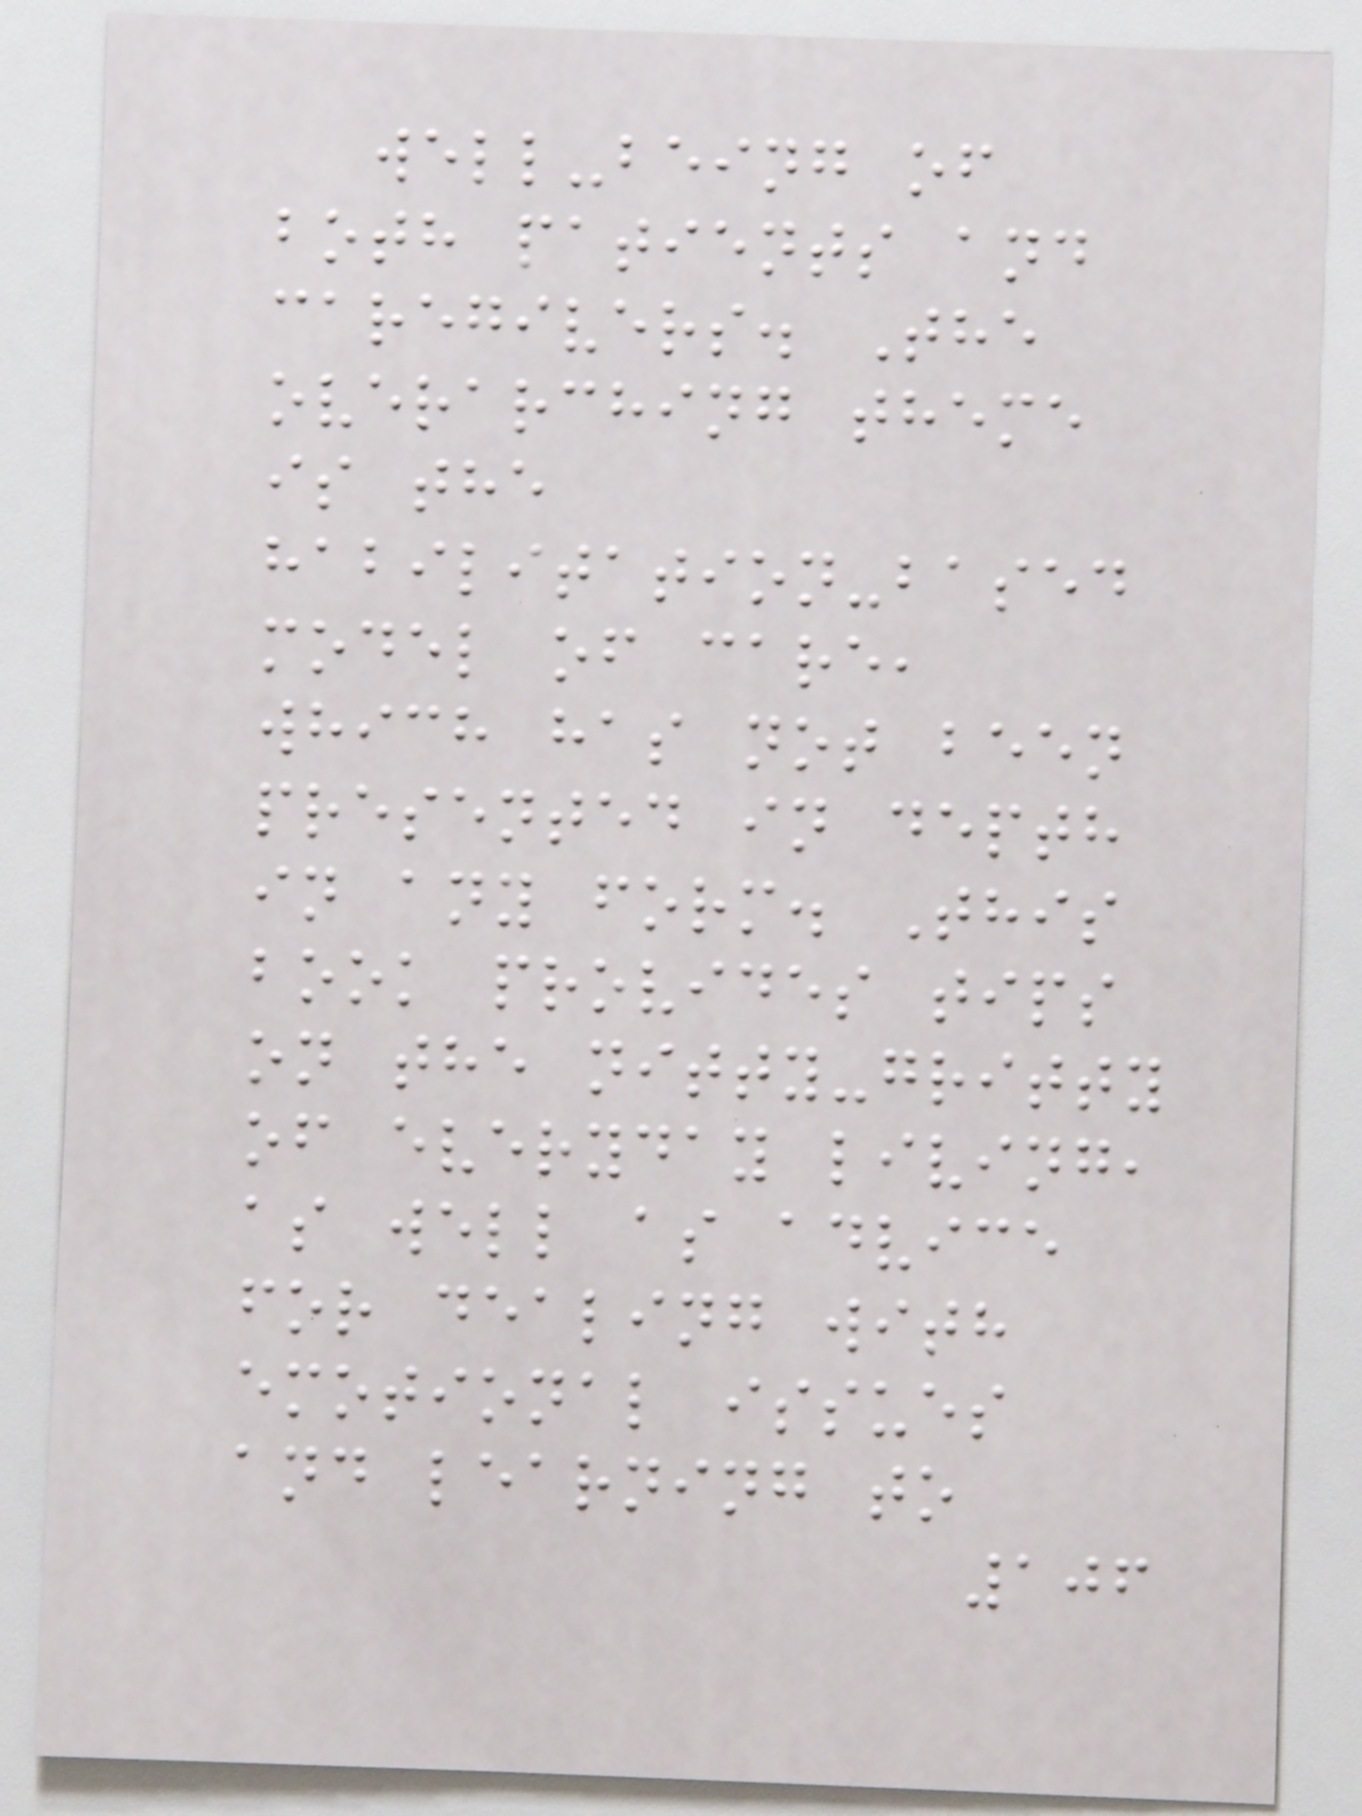well-being of
both patients and
caregivers. The
overarching theme
is the
habilitation-based
model of care,
which has not been
presented in depth
in any form. This
book provides tips
on the nitty-gritty
of everyday living,
as well as advice
for dealing with
emotional issues
and learning to
106
